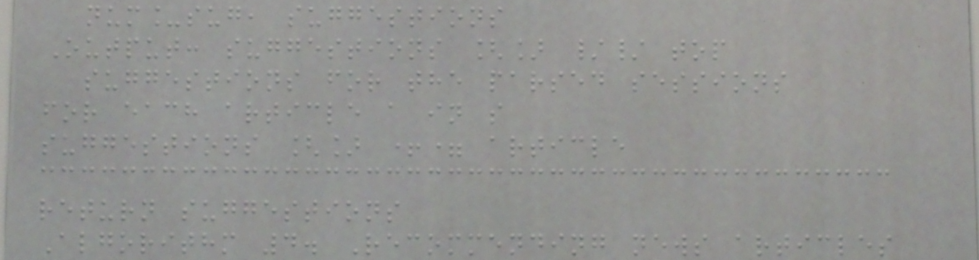num_sug, suggestions
Output: suggestions [] // top
suggestions for the parsed sessions
for each article a in s
suggestions [] += article
return suggestions
Algorithm 4. Recommending news articles
